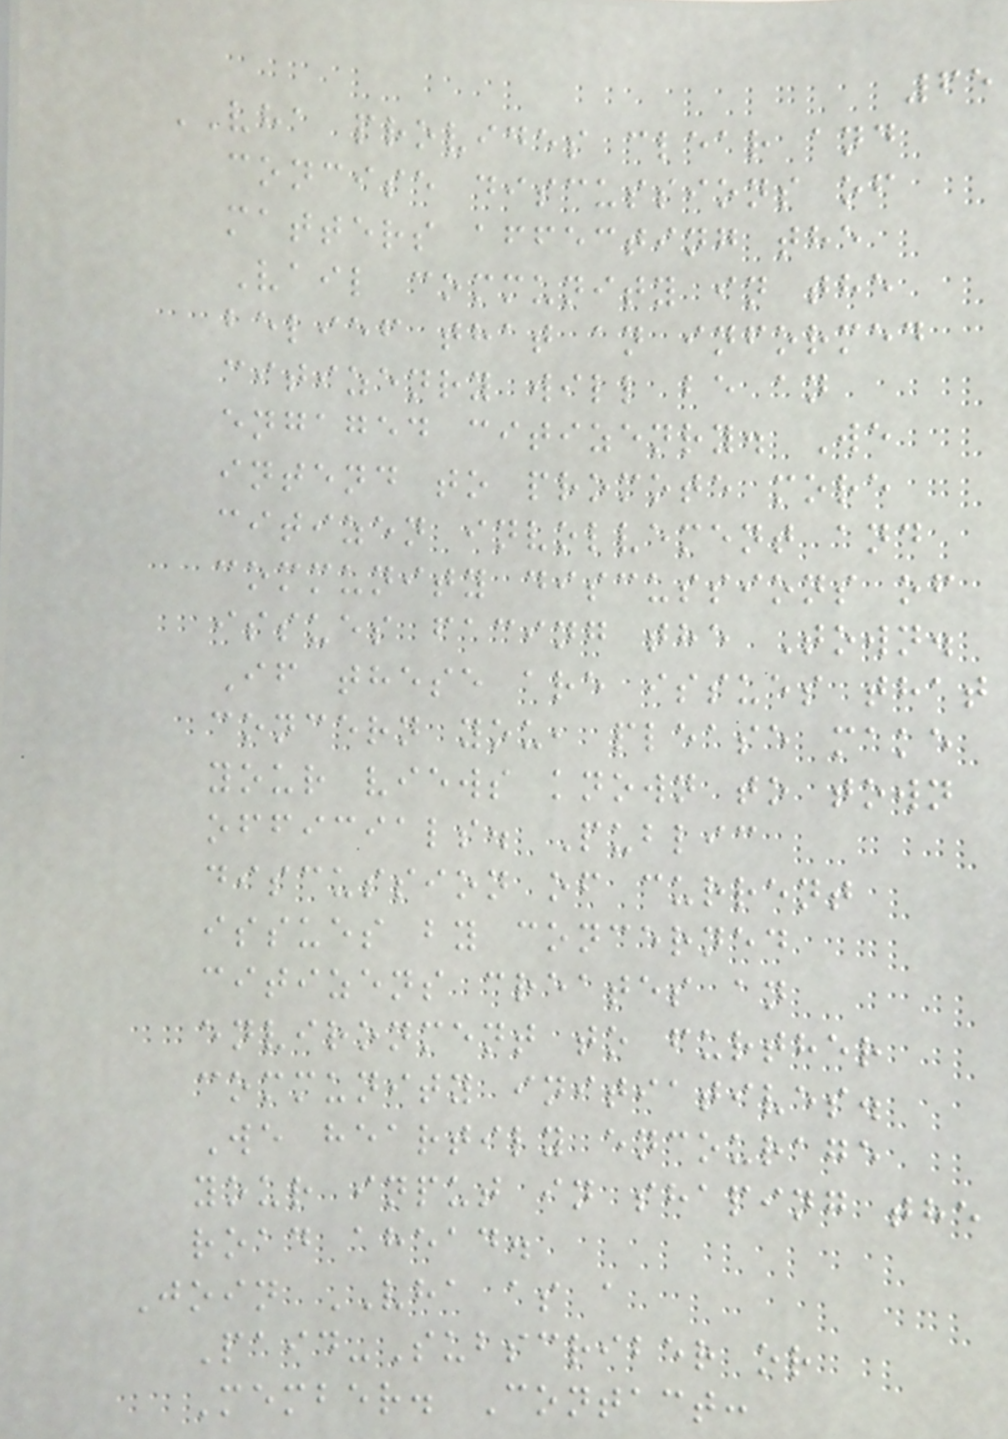65
VHA provides clear and
concise discussions of
matters affecting the
Vail community in the
belief that an informed
citizenry will be an
engaged citizenry. We
intend to promote more
citizen involvement and
community discussions of
issues facing the Town.
If these are issues that
concern you, please make
your views known to town
officials. Public
discussion of current
issues by concerned
citizens creates an
environment to further
community initiatives.
We heartily encourage
your input in shaping the
road ahead.
Join VHA as a
Paid-Subscriber or
Member. Contact:
